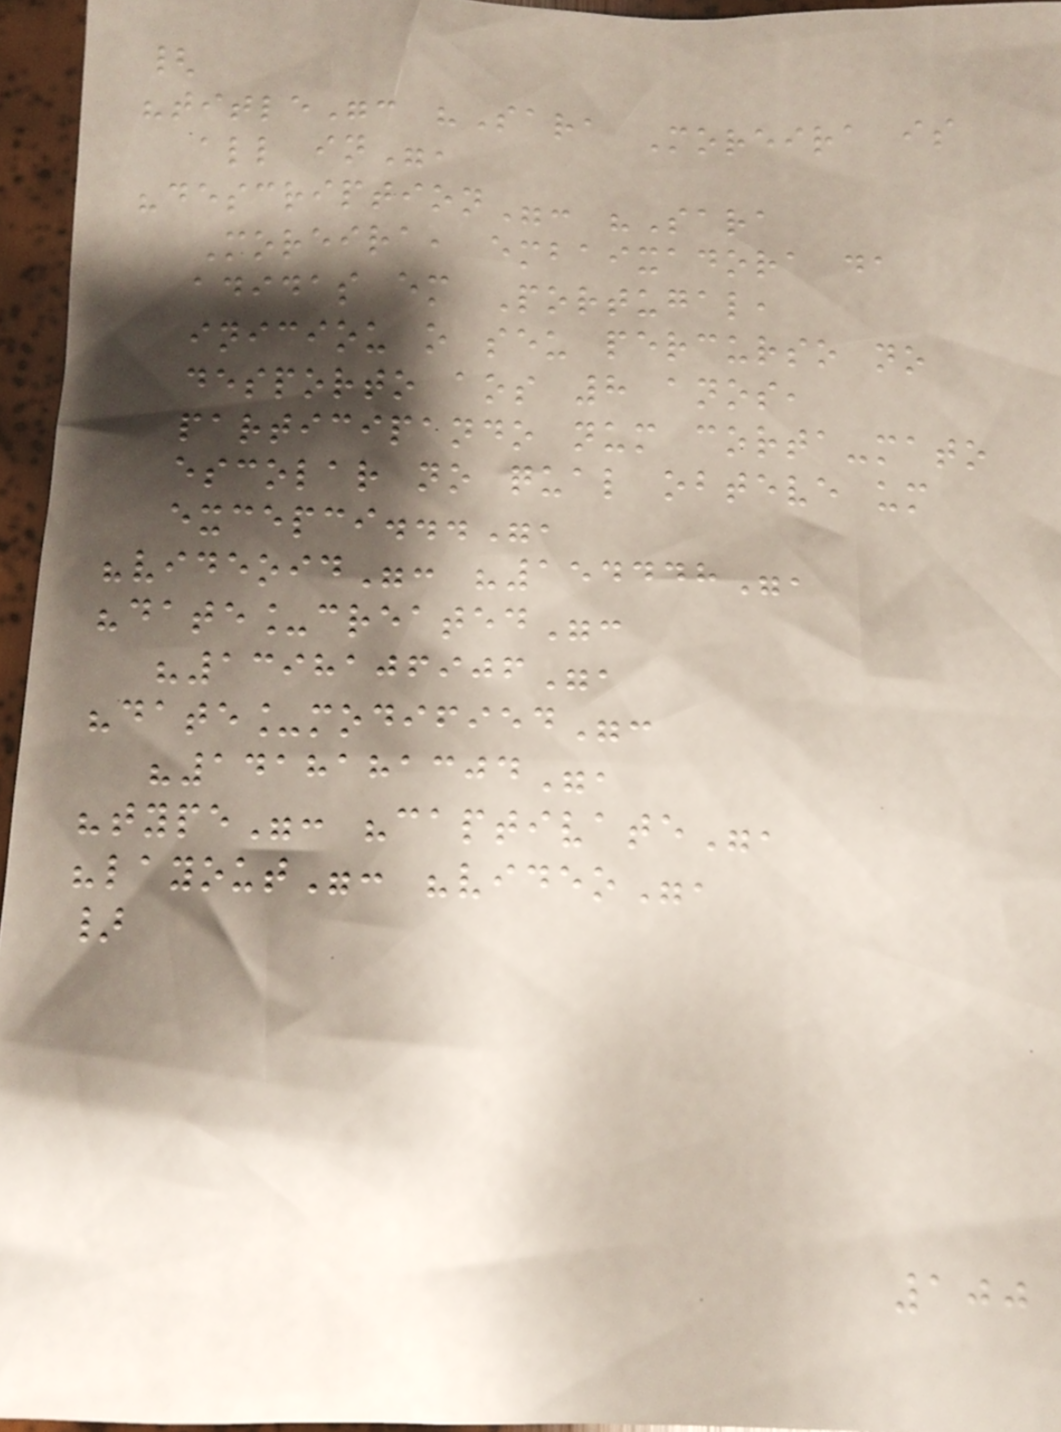{
"title": "Sara Moreira is
all in",
"description": "Sara
Moreira, embaixadora da
adidas em Portugal,
iniciou o seu percurso no
desporto aos 8 anos,
participando num corta-mato
escolar no qual obteve um
excepci...",
"videoid": "154448",
"date_created":
"1398106906",
"date_modified":
"1418181304",
"type": "captivate",
"layout": "video",
}
100
